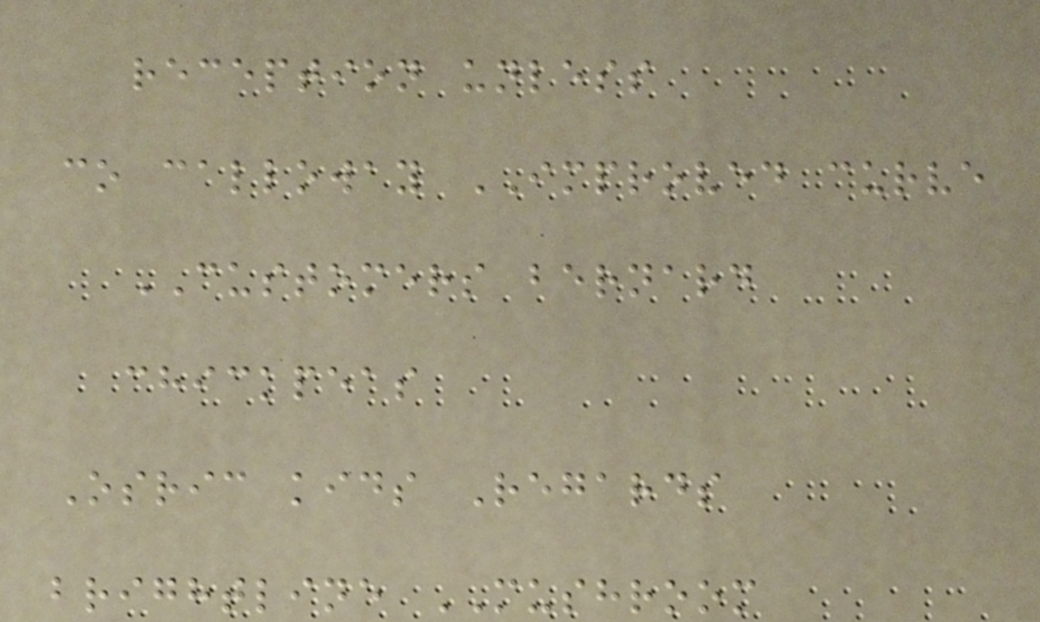reception unless
co calloway IMPROVED curve
CUSTOMERS bernard
chickpeas
Osric kids Regards
brightline MUSHROOM
